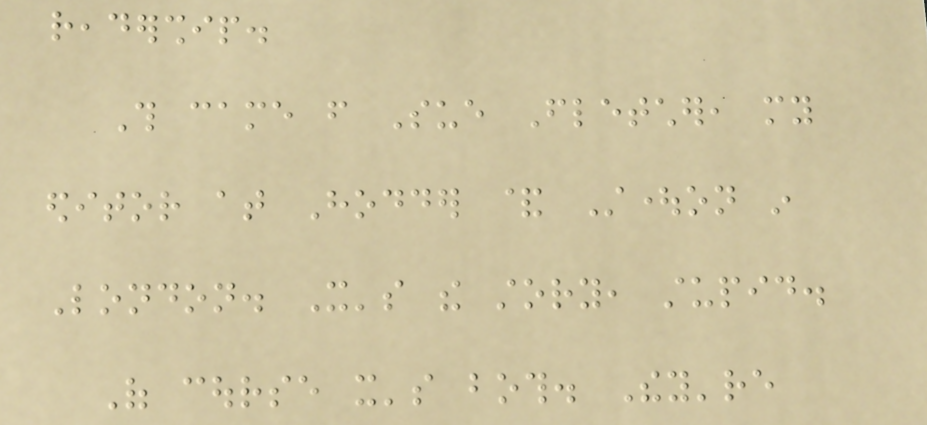readership.
This came from Sue Fletcher, my
editor at Hodder & Stoughton in
London. It's the story, stupid.
Of course it's both. They're
